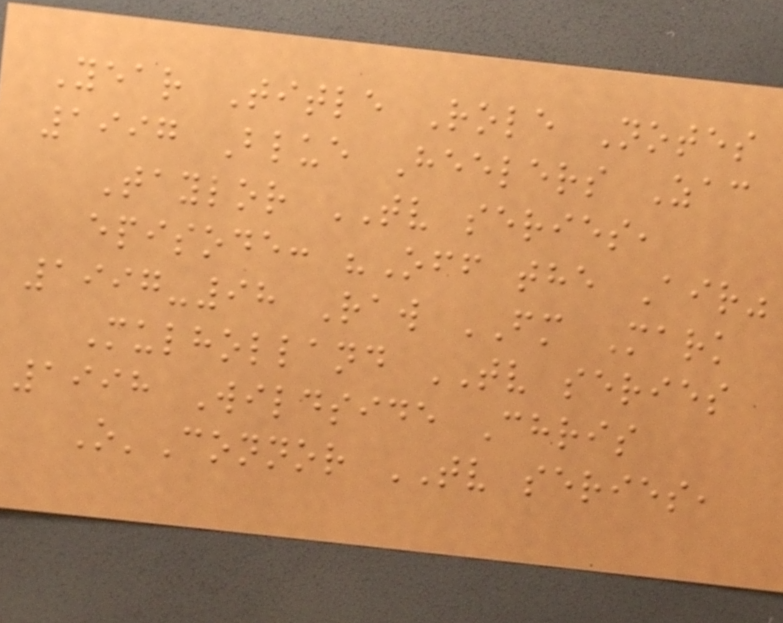Year Title Role Notes
1997 Blue Heelers Zac
Taylor TV series,
episode: "Off the Air"
1997-98 Raw FM Mark
Mulholland TV series
1998 Wildside Chris
O'Connor TV series,
